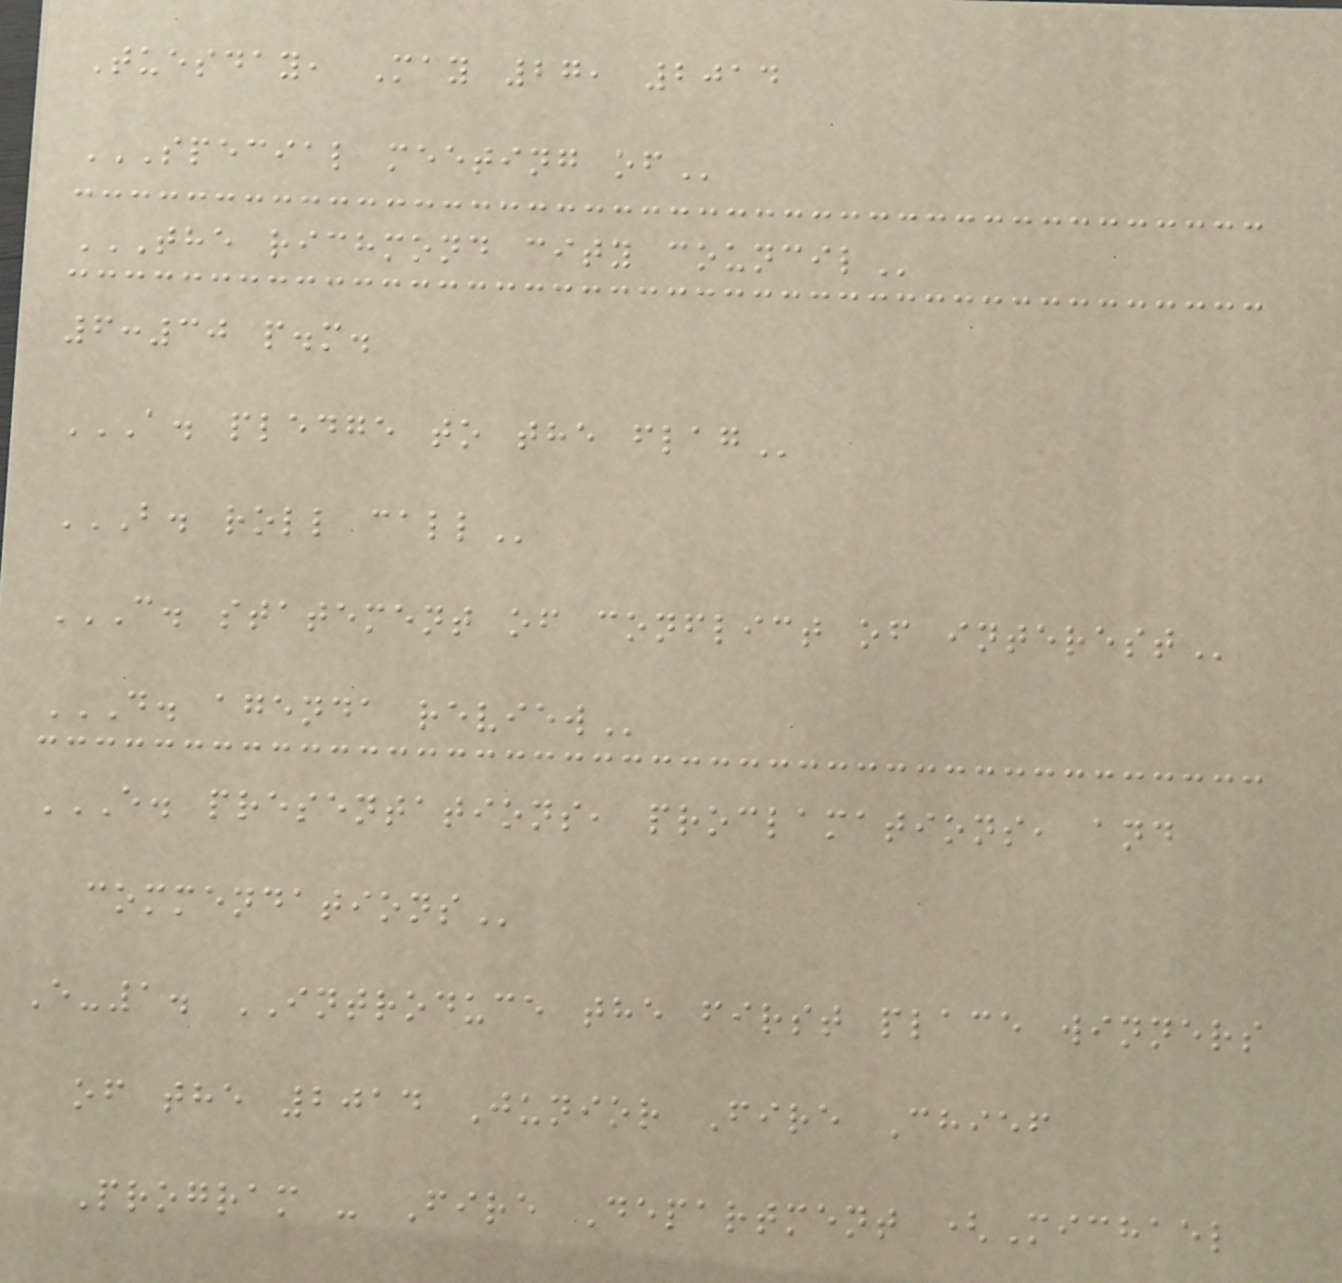Tuesday, May 27, 2014
SPECIAL MEETING OF
THE RICHMOND CITY COUNCIL
6:30 p.m.
A. PLEDGE TO THE FLAG
B. ROLL CALL
C. STATEMENT OF CONFLICT OF INTEREST
D. AGENDA REVIEW
E. PRESENTATIONS, PROCLAMATIONS, AND
COMMENDATIONS
E-1. INTRODUCE the first place winners
of the 2014 Junior Fire Chief
Program - Fire Department (Michael
